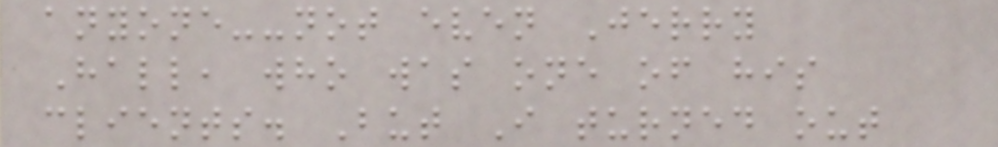anyone--not even Jerry
Hall, who was one of his
clients. But I turned out
